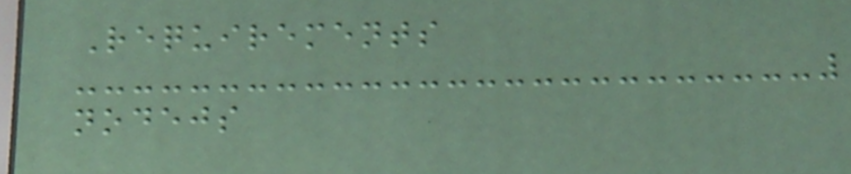Requirements
nodejs
